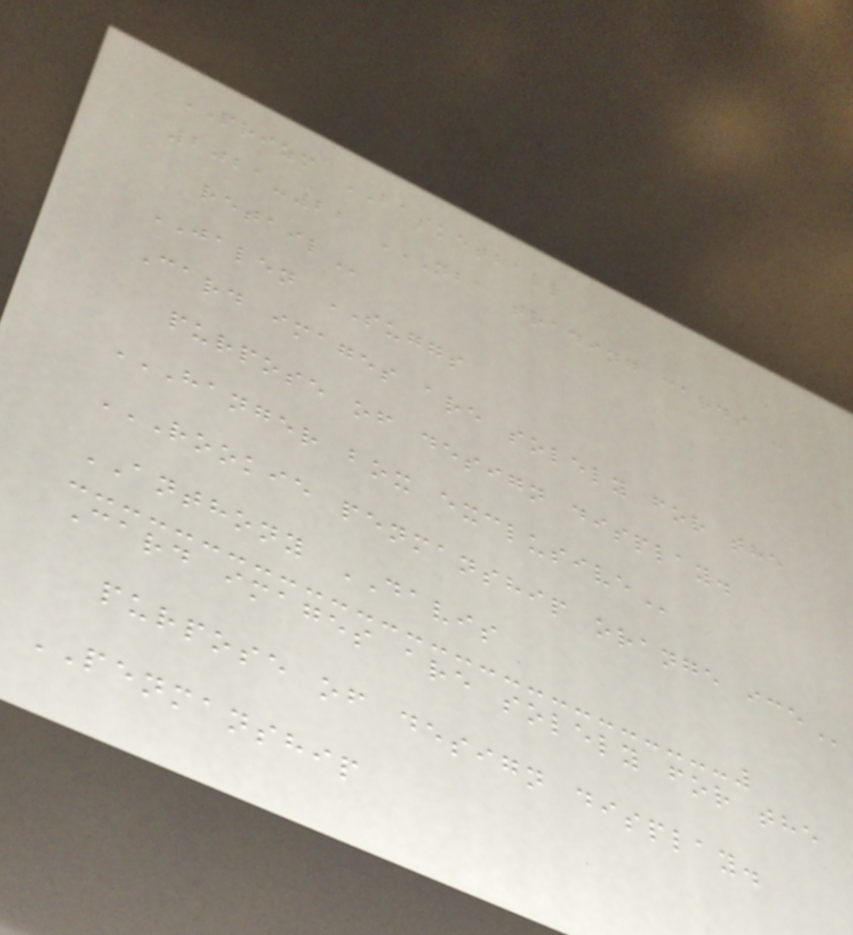PRIZM BASKETBALL
2021-22 NBA TRADING CARDS -
RETAIL
JALEN SUGGS
Card images are solely for the
purpose of design display.
HANGER BOX EXCLUSIVE
ROOKIE PENMANSHIP ORANGE ICE
ANTHONY DAVIS
Card images are solely for the
purpose of design display.
PENMANSHIP
